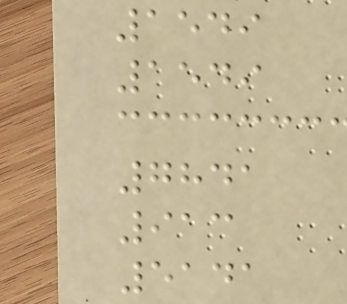1549
1549
7841
913
5141
